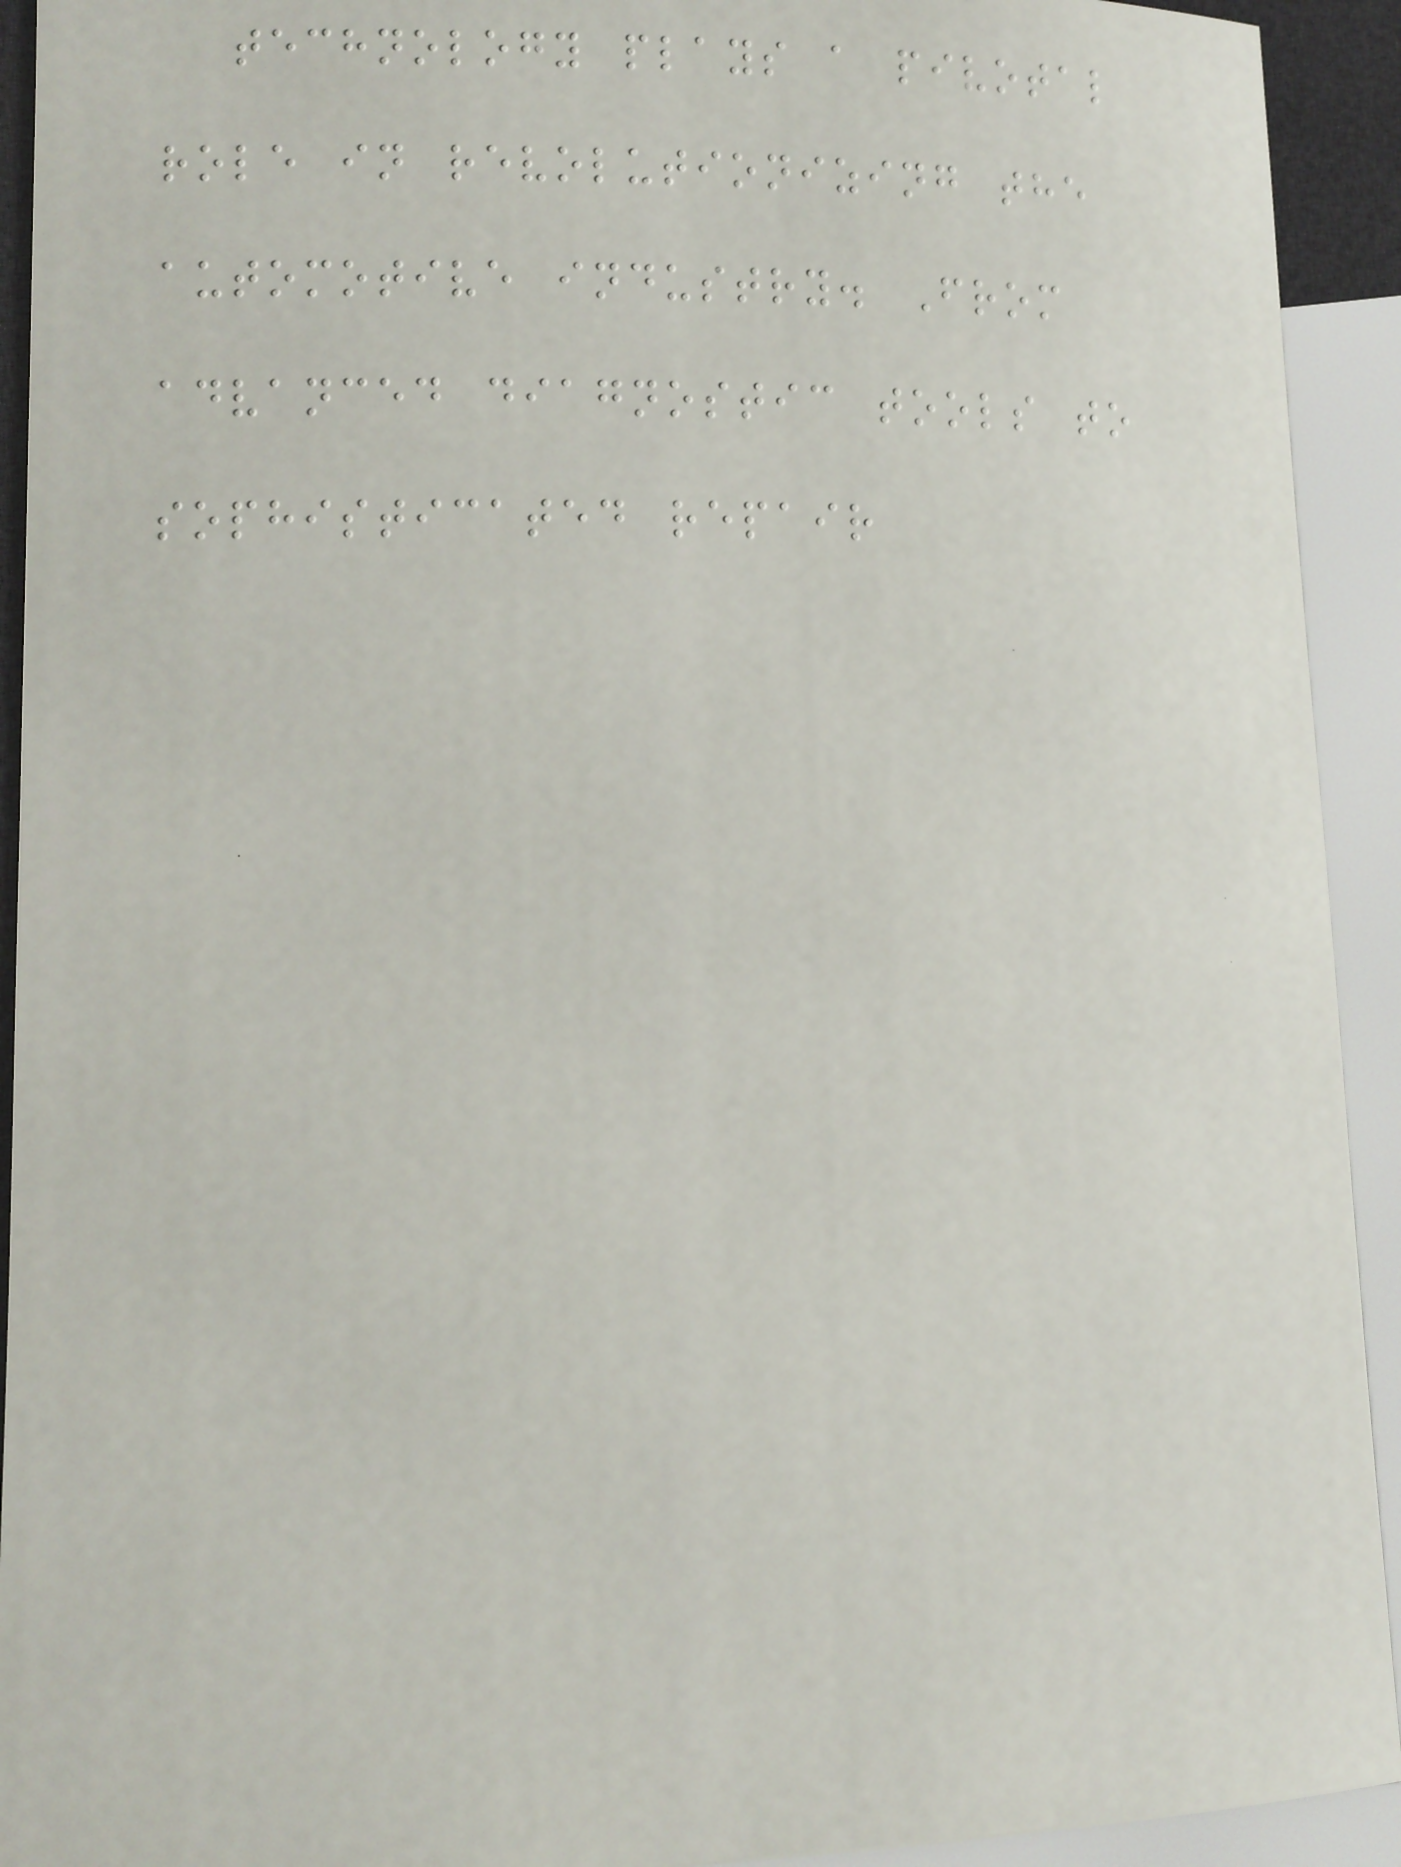technology plays a pivotal
role in revolutionizing the
automotive industry. From
advanced diagnostic tools to
sophisticated repair
